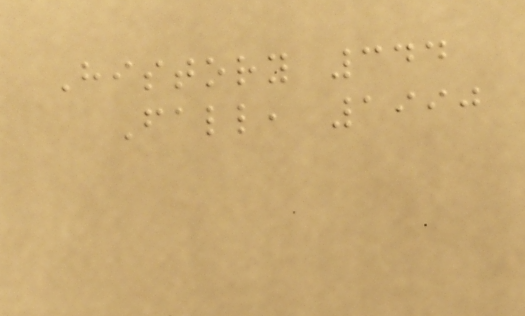History 344
Fall, 1990
